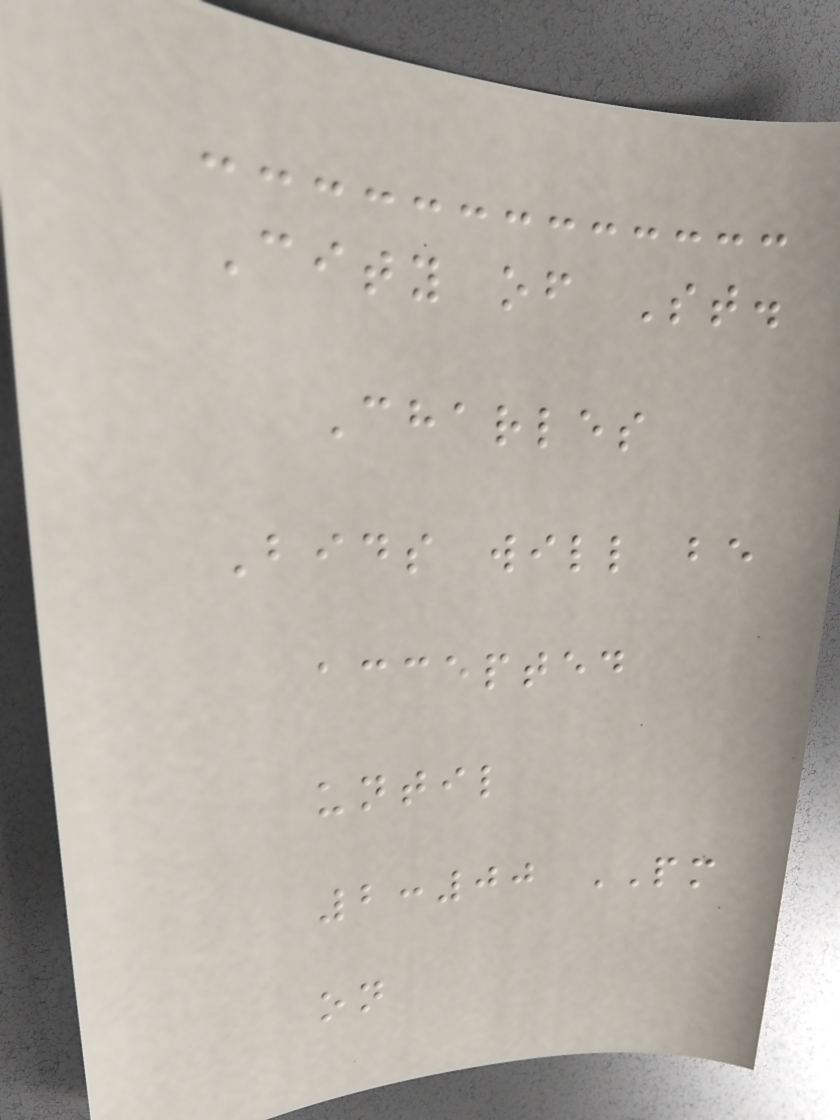City of St.
Charles
Bids will be
accepted
until
2:00 PM
on
